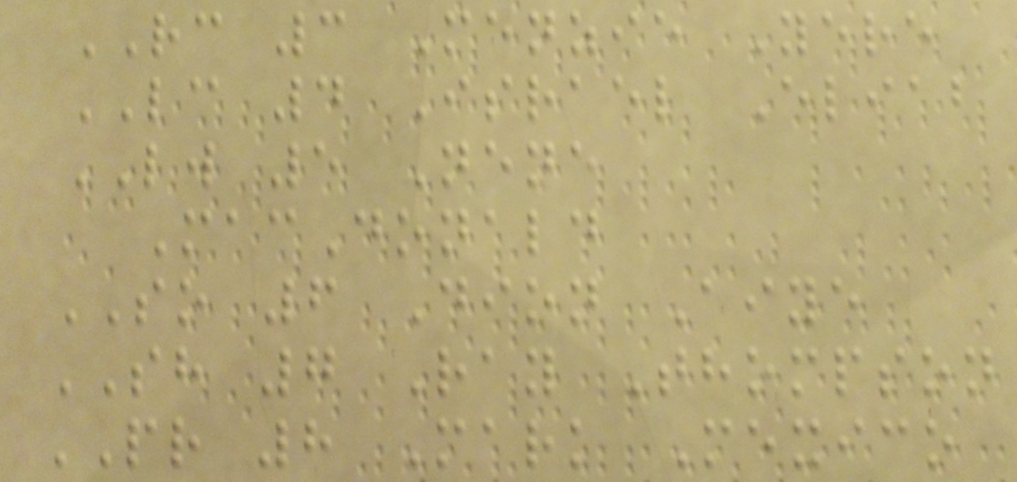RC 3 Menzie Yere
LC 4 Israel Eliab
LW 5 Nene
MacDonald
SO 6 Dion Aiye
SH 7 Ray Thompson
PR 8 Mark Mexico
